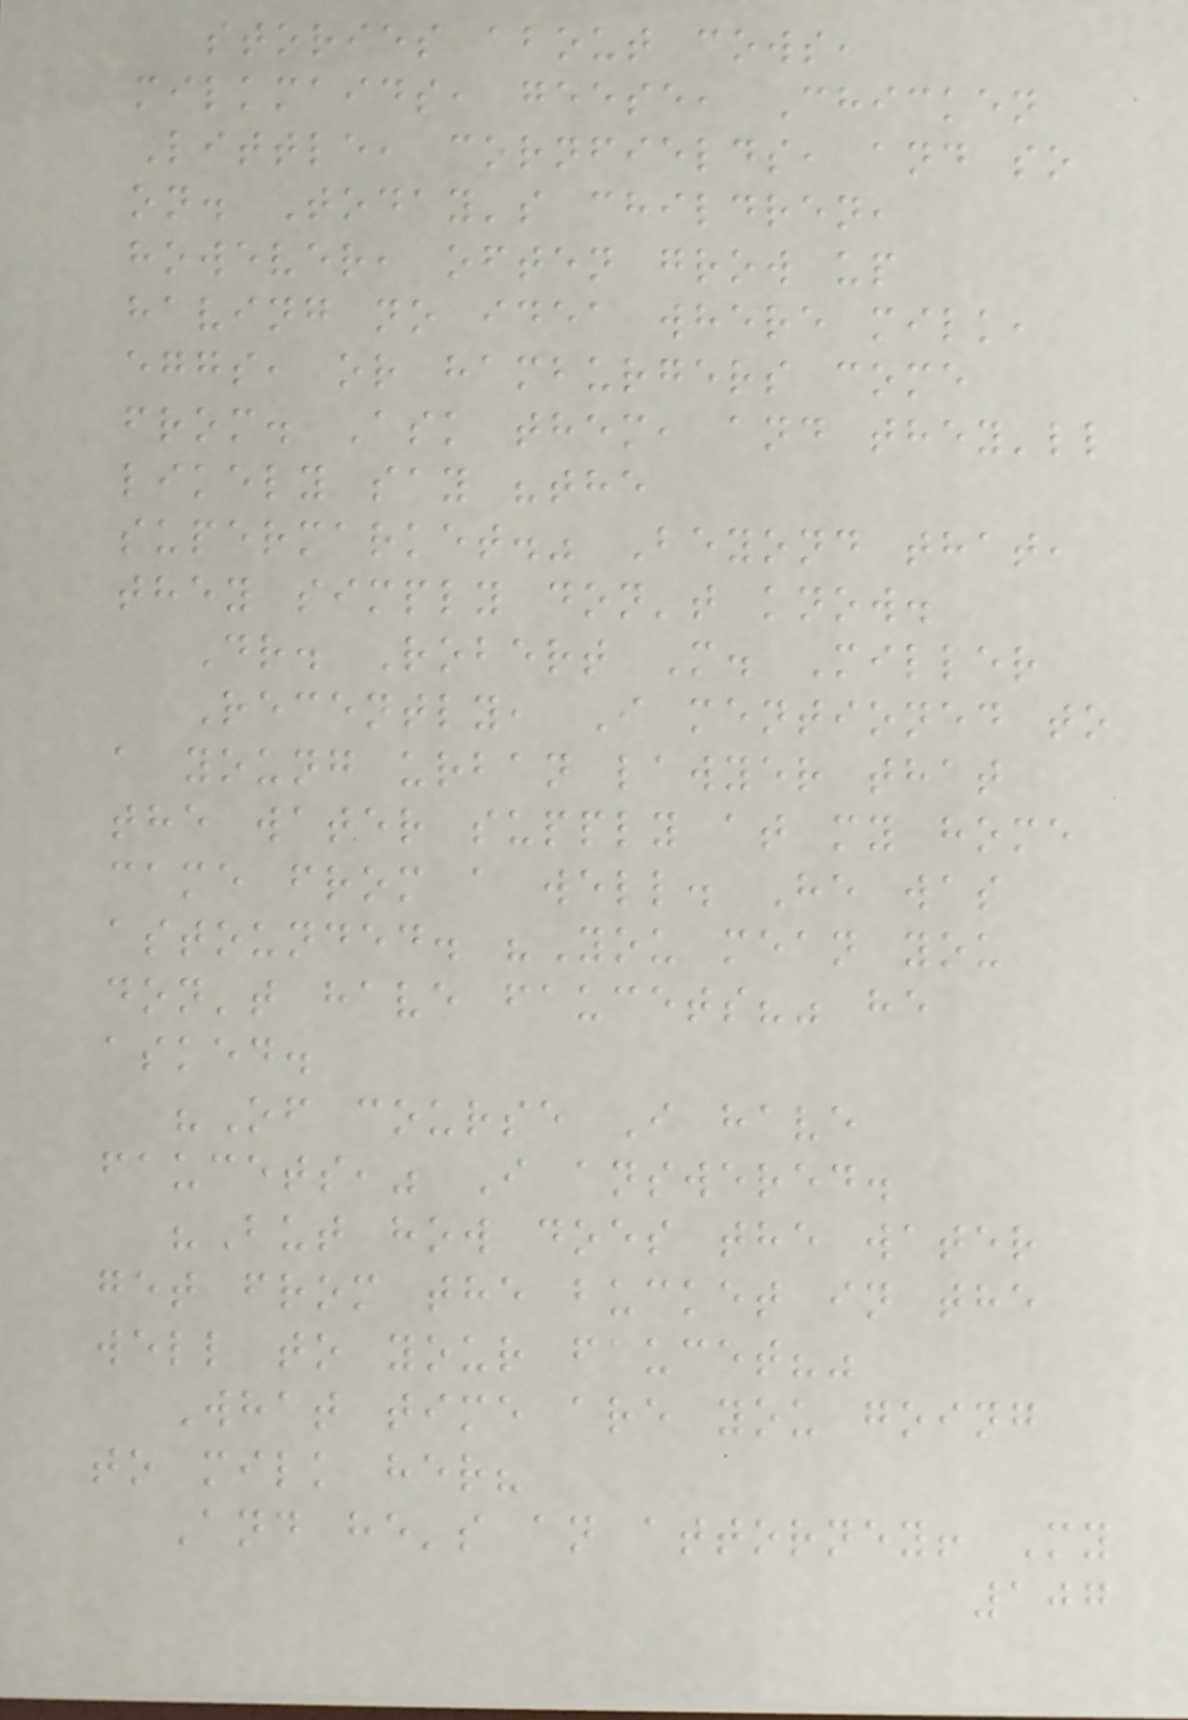stories about cows,
milkmaids, geese, Chicken
Little, cornfields, and so
on. Today's children,
however, often grow up
having no idea where milk,
eggs, or hamburgers come
from. Ask them, and they'll
likely say "the
supermarket." Beyond that,
they simply don't know.
Dr. Robert M. Miller
Recently, I mentioned to
a young urban lawyer that
the water supply at my home
came from a well. He was
astounded. "You mean you
don't have faucets?" he
asked.
"Of course I have
faucets," I answered.
"But how does the water
get from the bucket in the
well to your faucet?"
What time are you going
to milk her?
And he's an attorney! My
107
